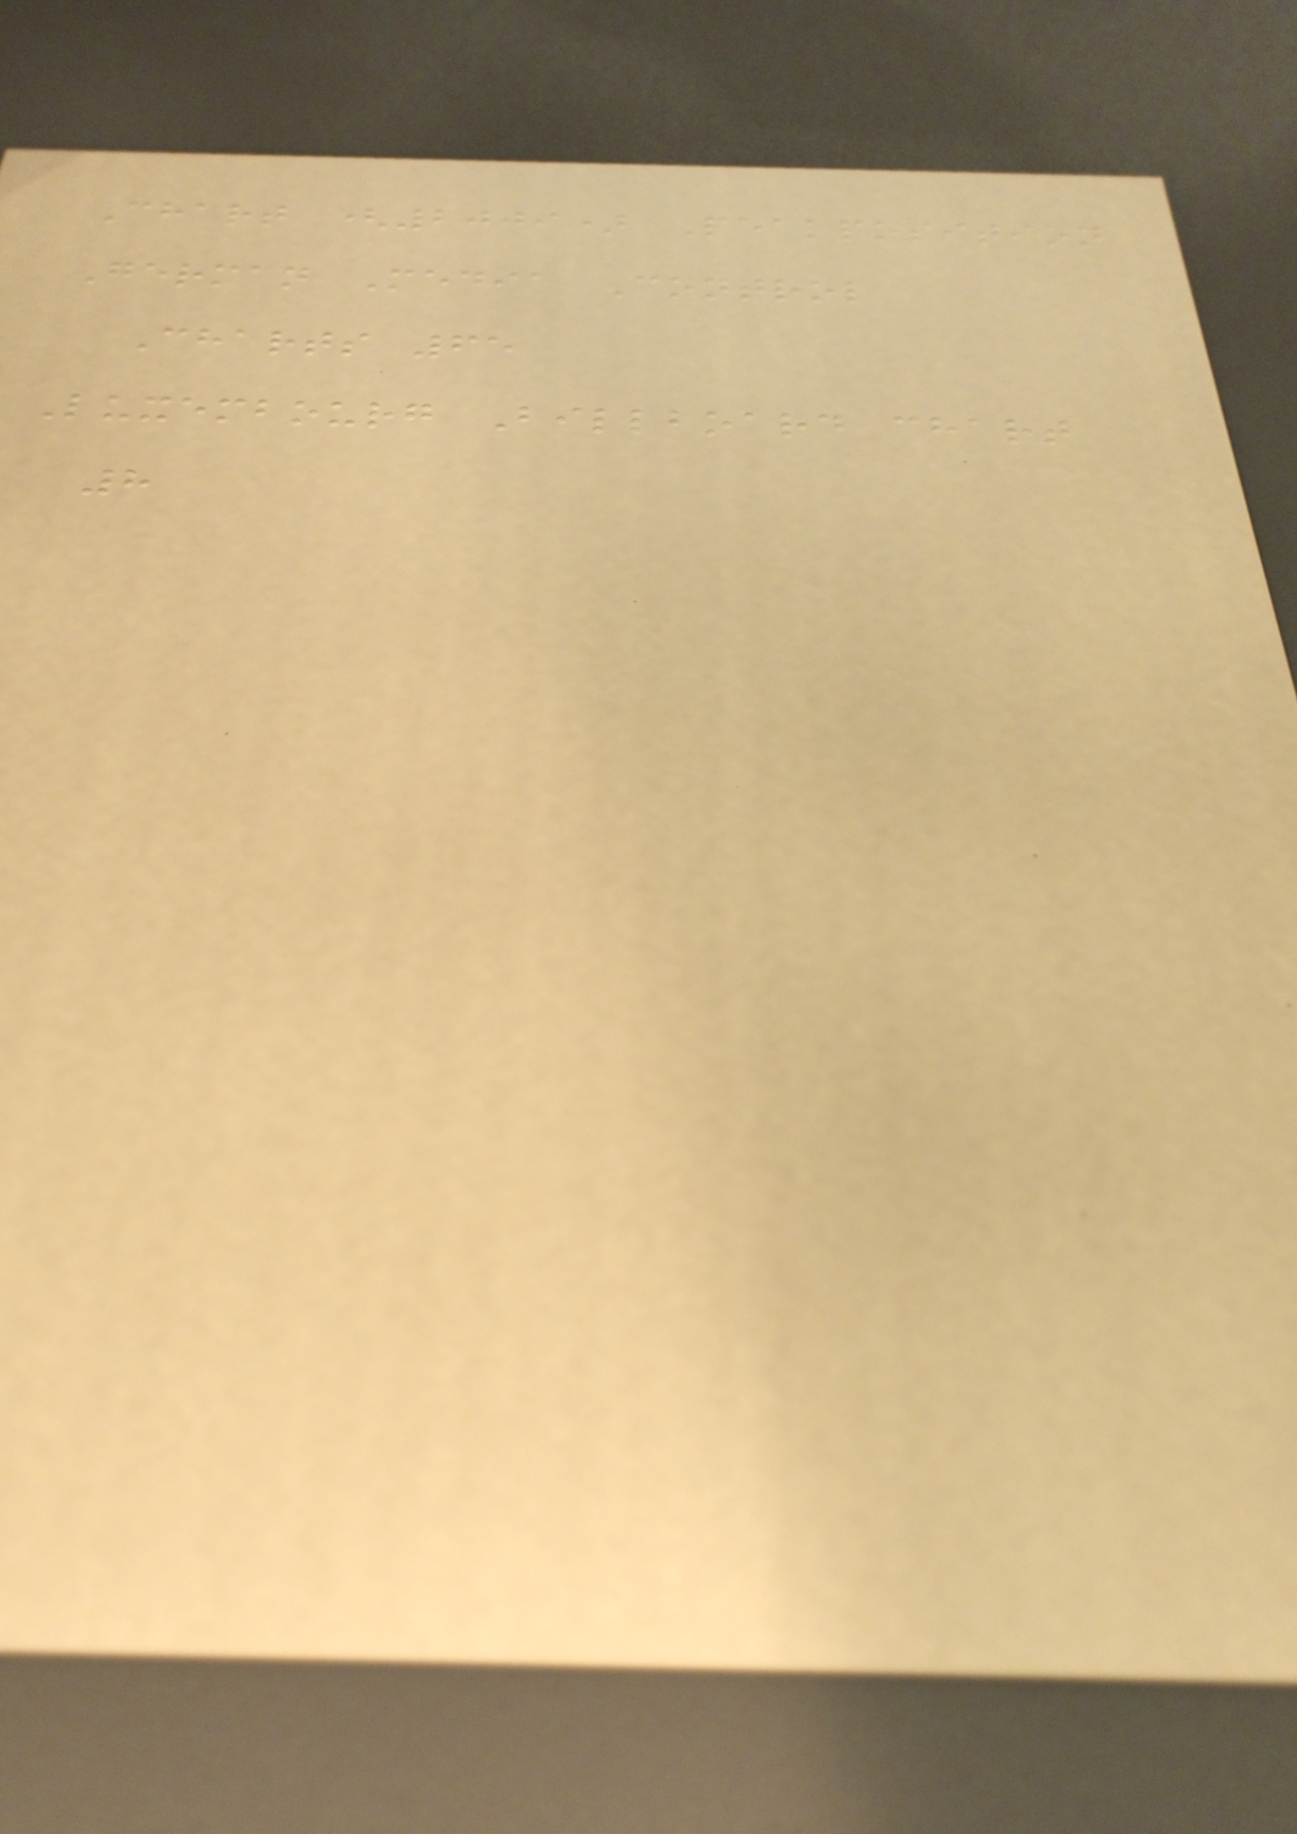Chart (2009) Peakposition
German Media Control
Charts 65
Luxembourg Billboard chart
8
